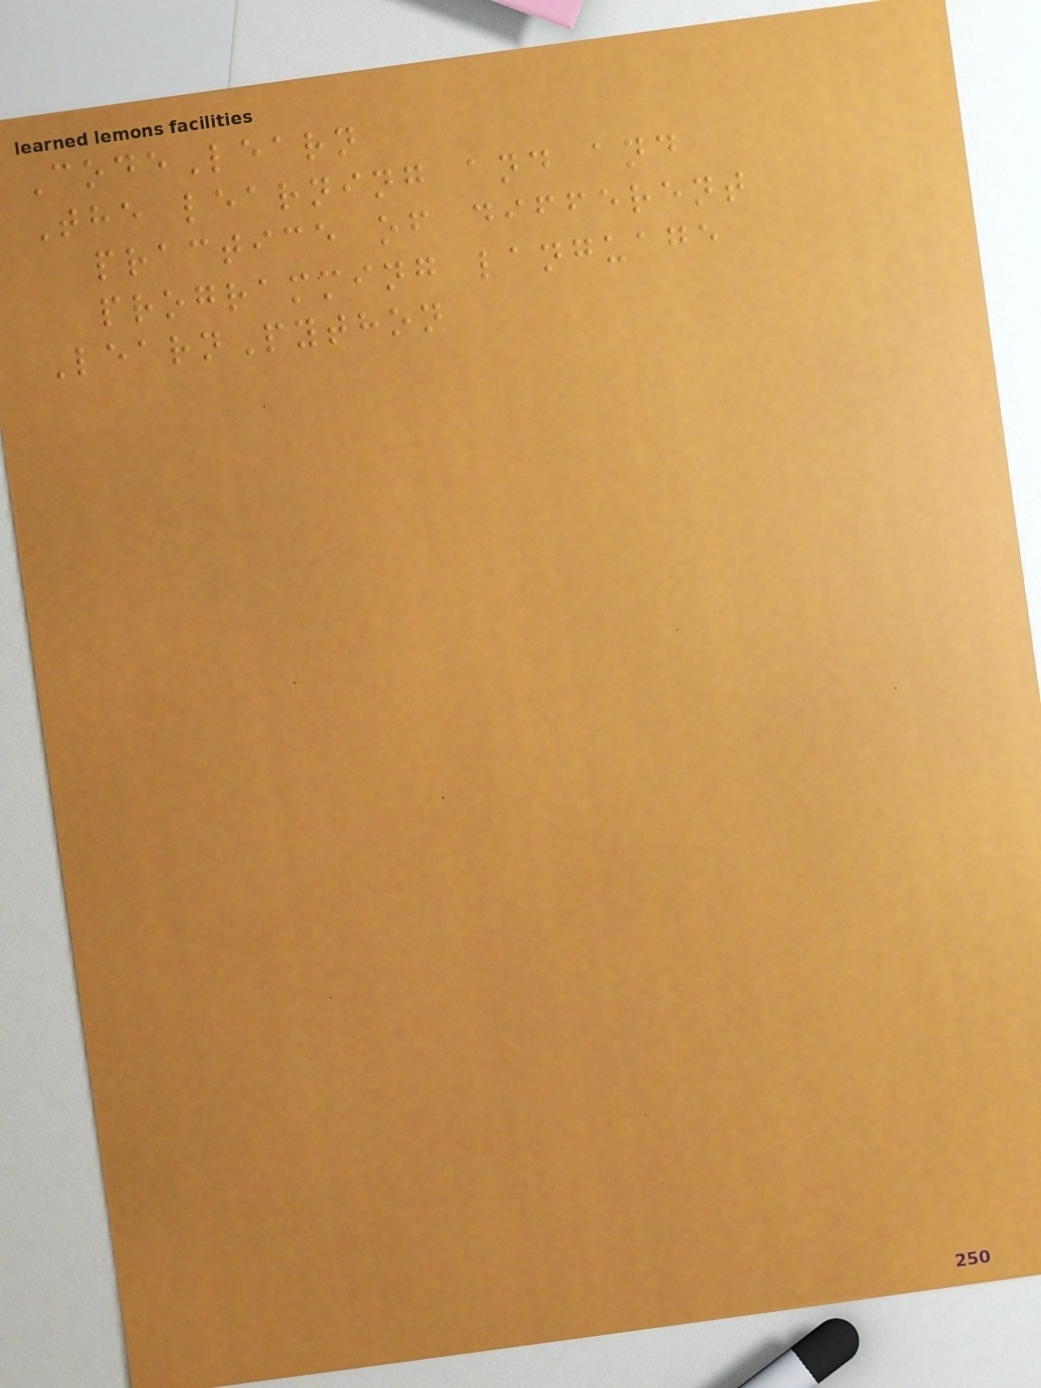CodeLearn
The learning and and
practice of different
programming language
LearnPython
